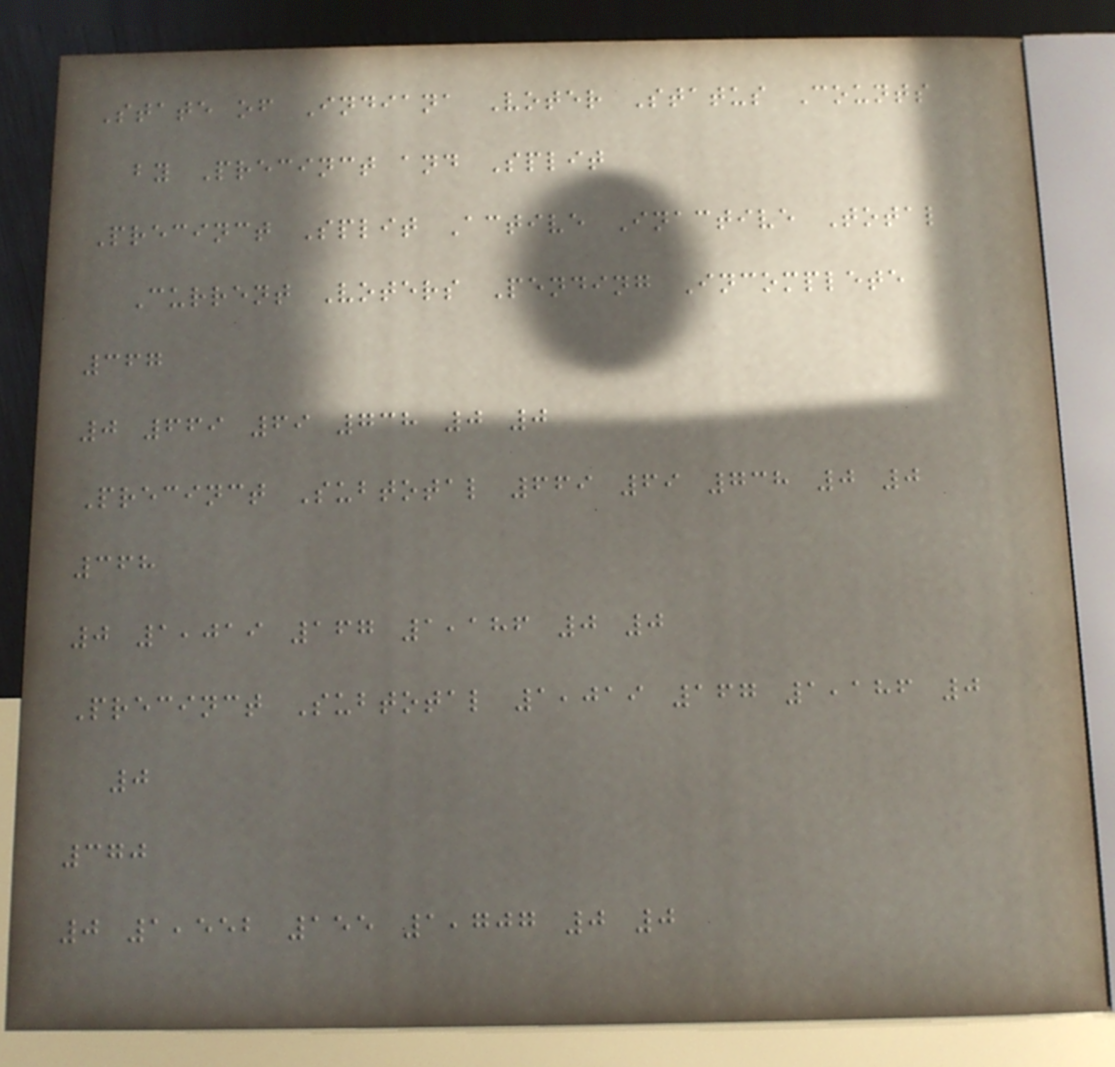State of Indiana Voter Status Counts
by Precinct and Split
Precinct Split Active Inactive Total
Current Voters Pending Incomplete
367
0 669 69 738 0 0
Precinct Subtotal 669 69 738 0 0
368
0 1,019 167 1,186 0 0
Precinct Subtotal 1,019 167 1,186 0
0
370
0 1,552 155 1,707 0 0
